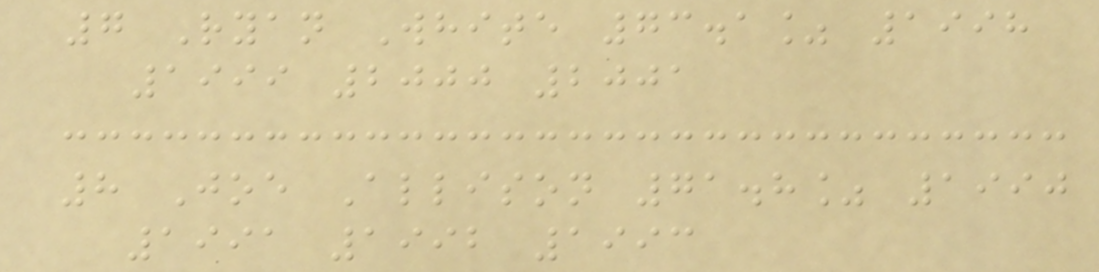7 Ryan White 73.1% 1998
1999 2000 2001
8 Joe Allison 71.8% 1990
1991 1992 1993
